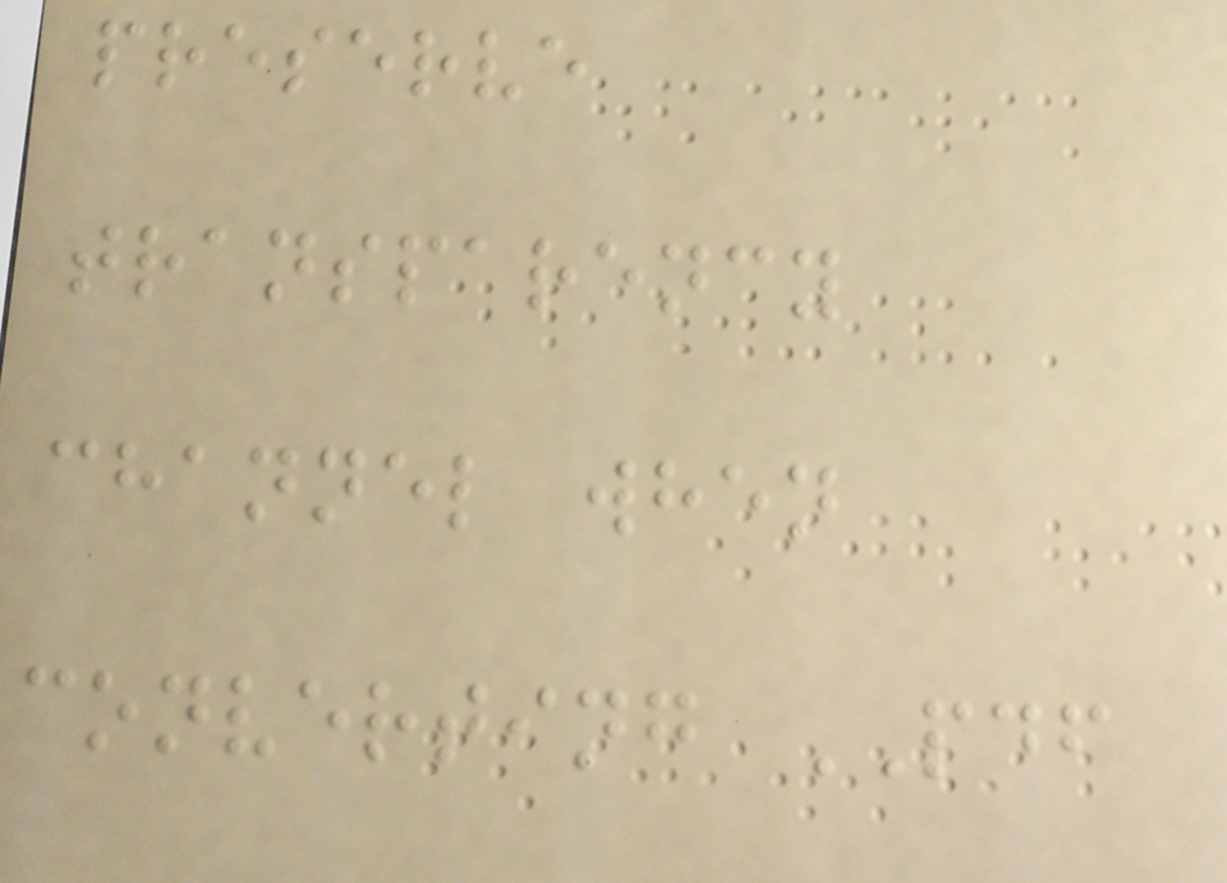preserve
transparency
channel when
converting PDF
